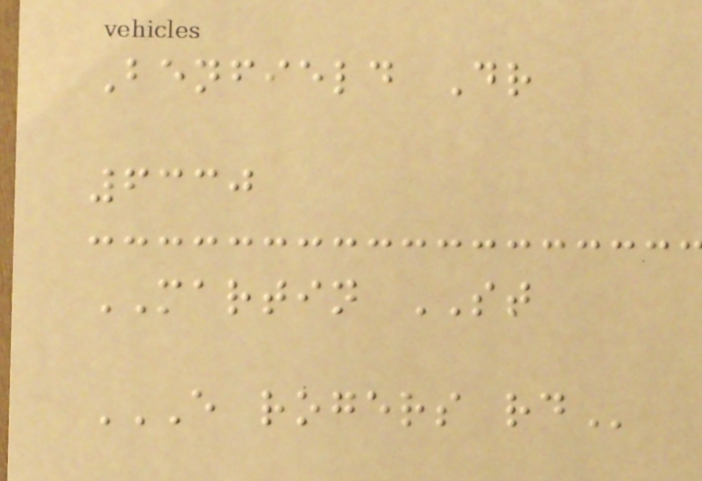Benfield Dr
6330
MARTIN ST
E ROGERS RD
